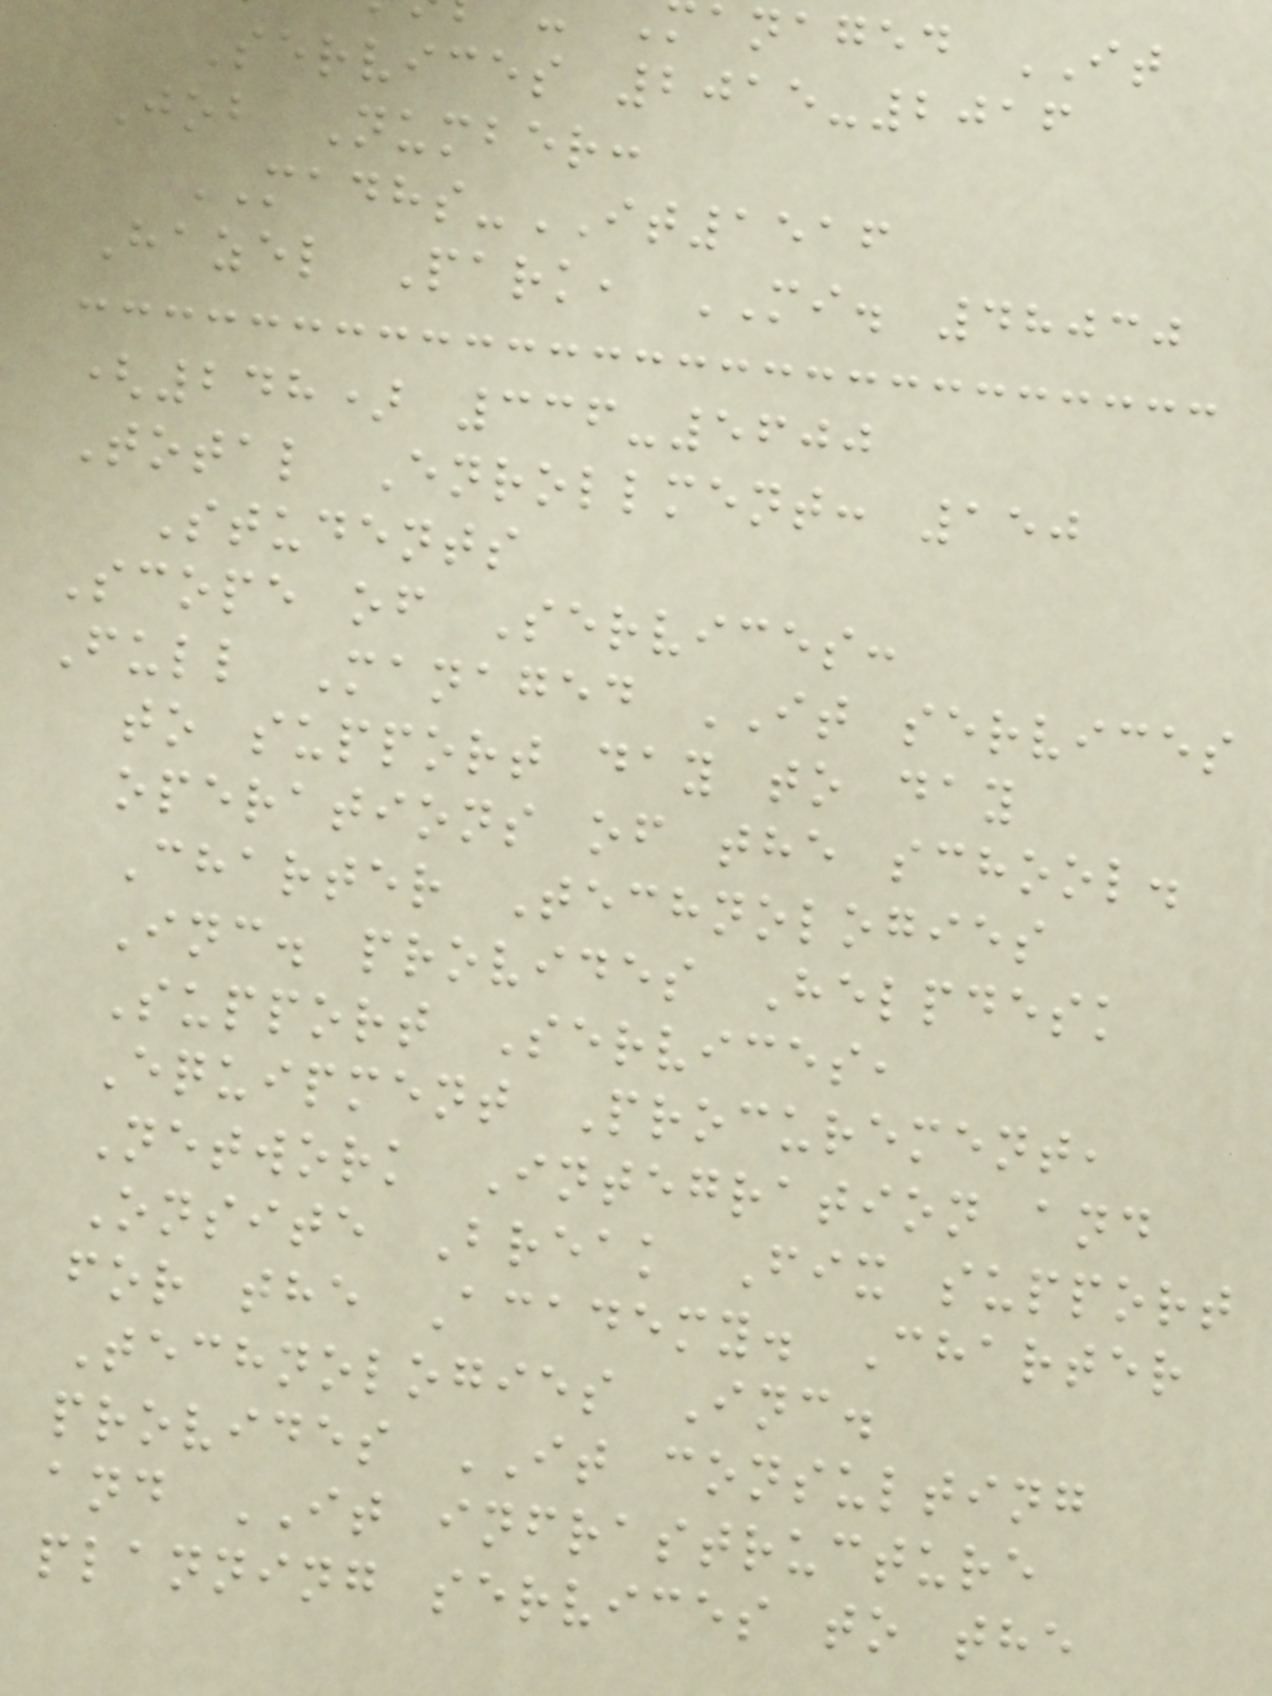anaged IT
Services 2015-2016
Job Number:
MADHS-IT1516
Hazel Park, MI. 48030
(248) 336-5600
Total Enrollment: 150
Students
Scope of Services:
Full Managed IT services
to support day to day
operations of the school.
Charter Technologies
Inc. provides Helpdesk
Support Services,
Equipment Procurement,
Network Integration and
Onsite Break Fix support
for the Academy. Charter
Technologies Inc.
provides IT consulting
and IT infrastructure
planning services to the
